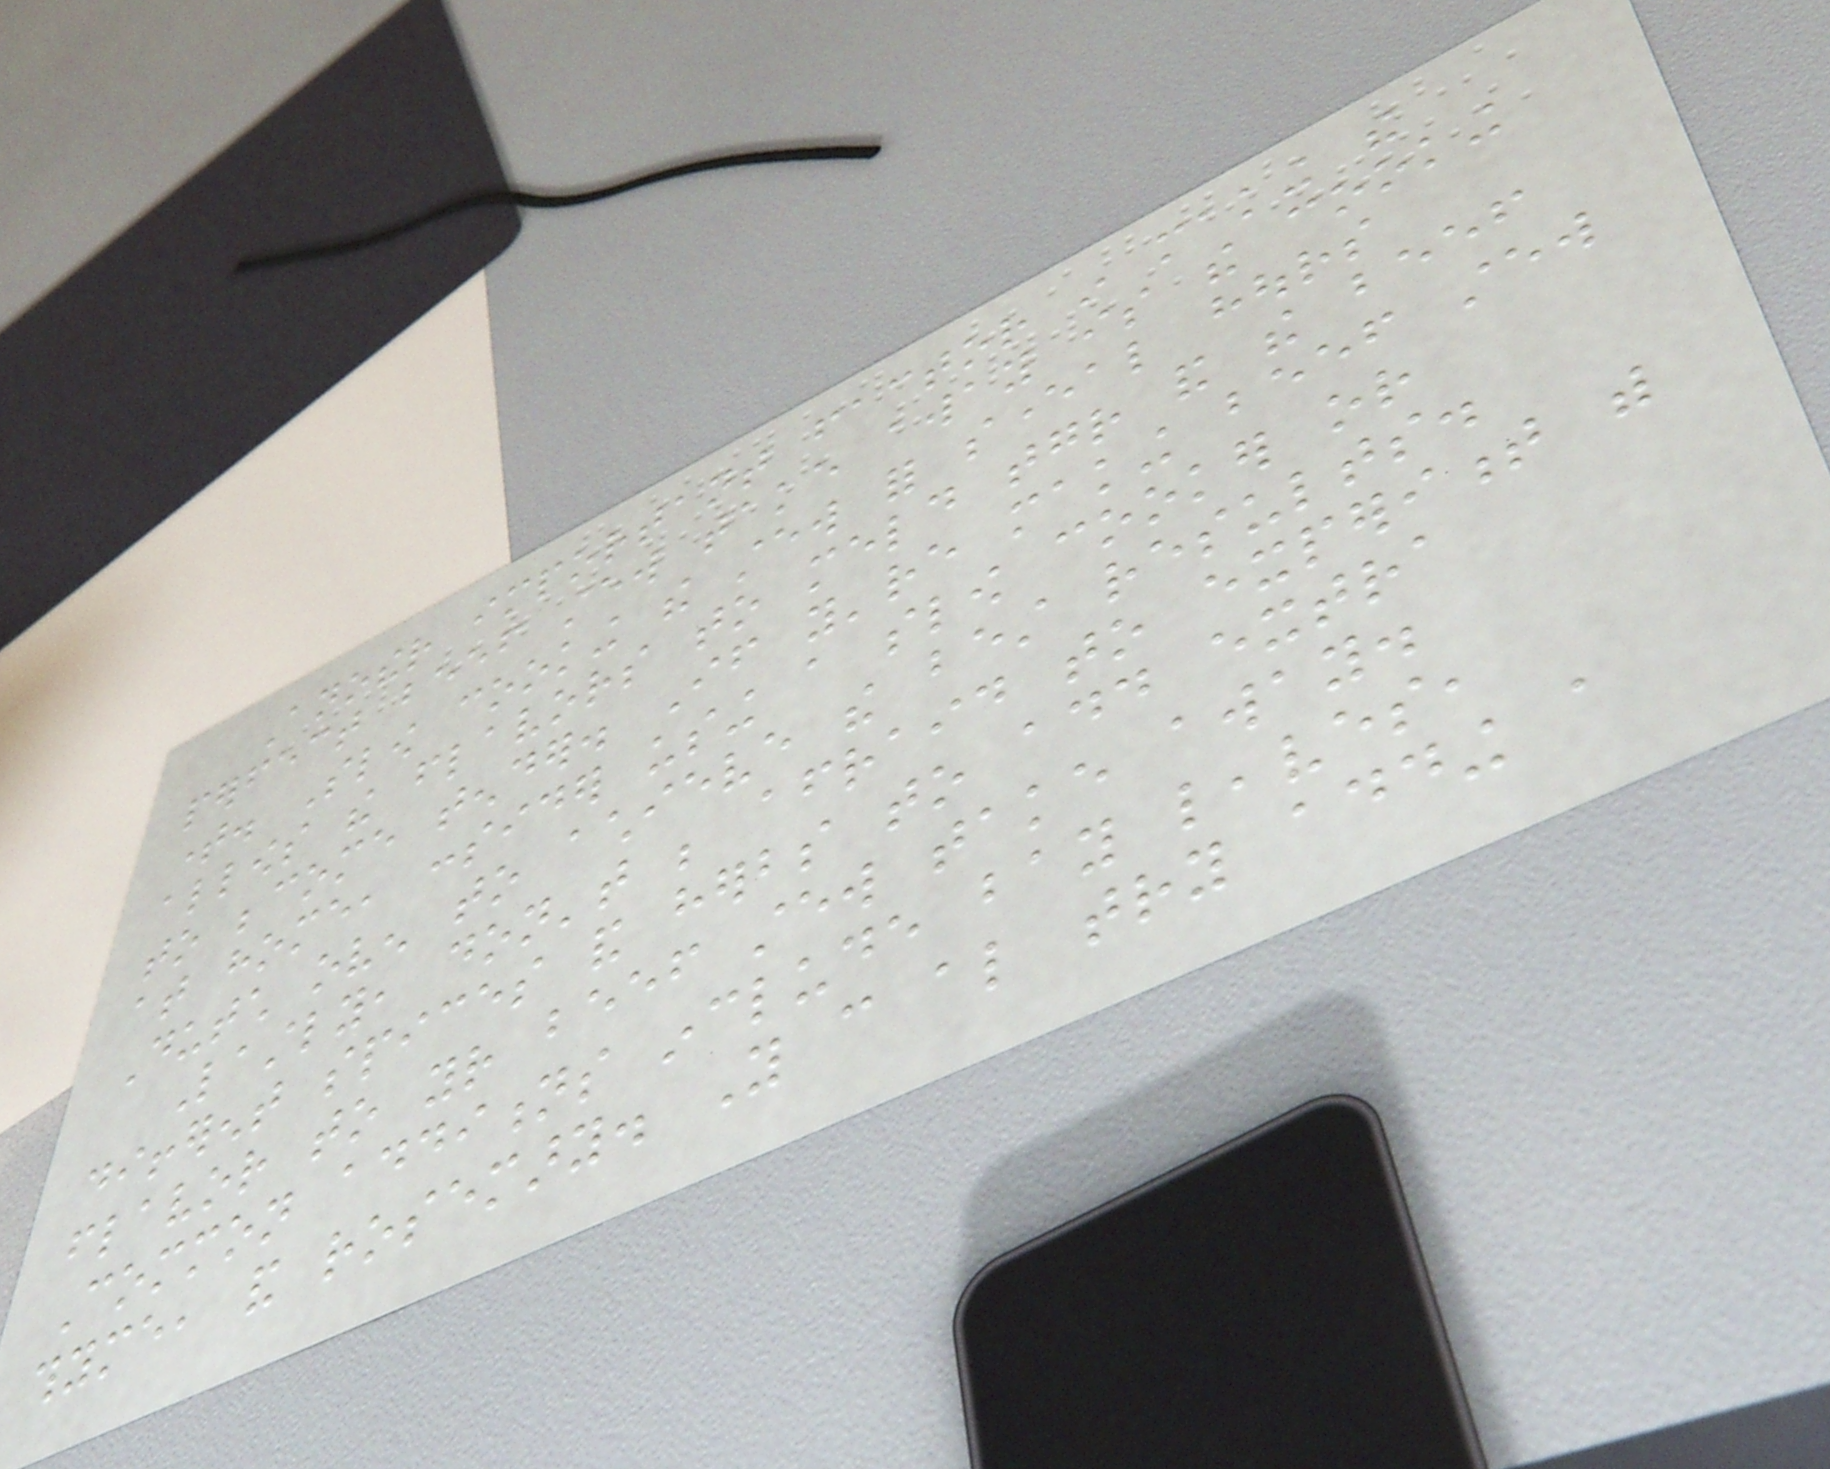Another important factor in making the
perfect beef stew take away is the cooking
time. Slow cooking the stew for several hours
allows the flavors to meld together and the beef
to become tender. If you're making beef stew
at home, consider using a slow cooker or
Dutch oven to achieve the best results.
Lastly, don't be afraid to experiment with
different spices and herbs to add extra
flavor to your beef stew take away.
Common additions include bay leaves,
thyme, and rosemary. You can also try adding a
